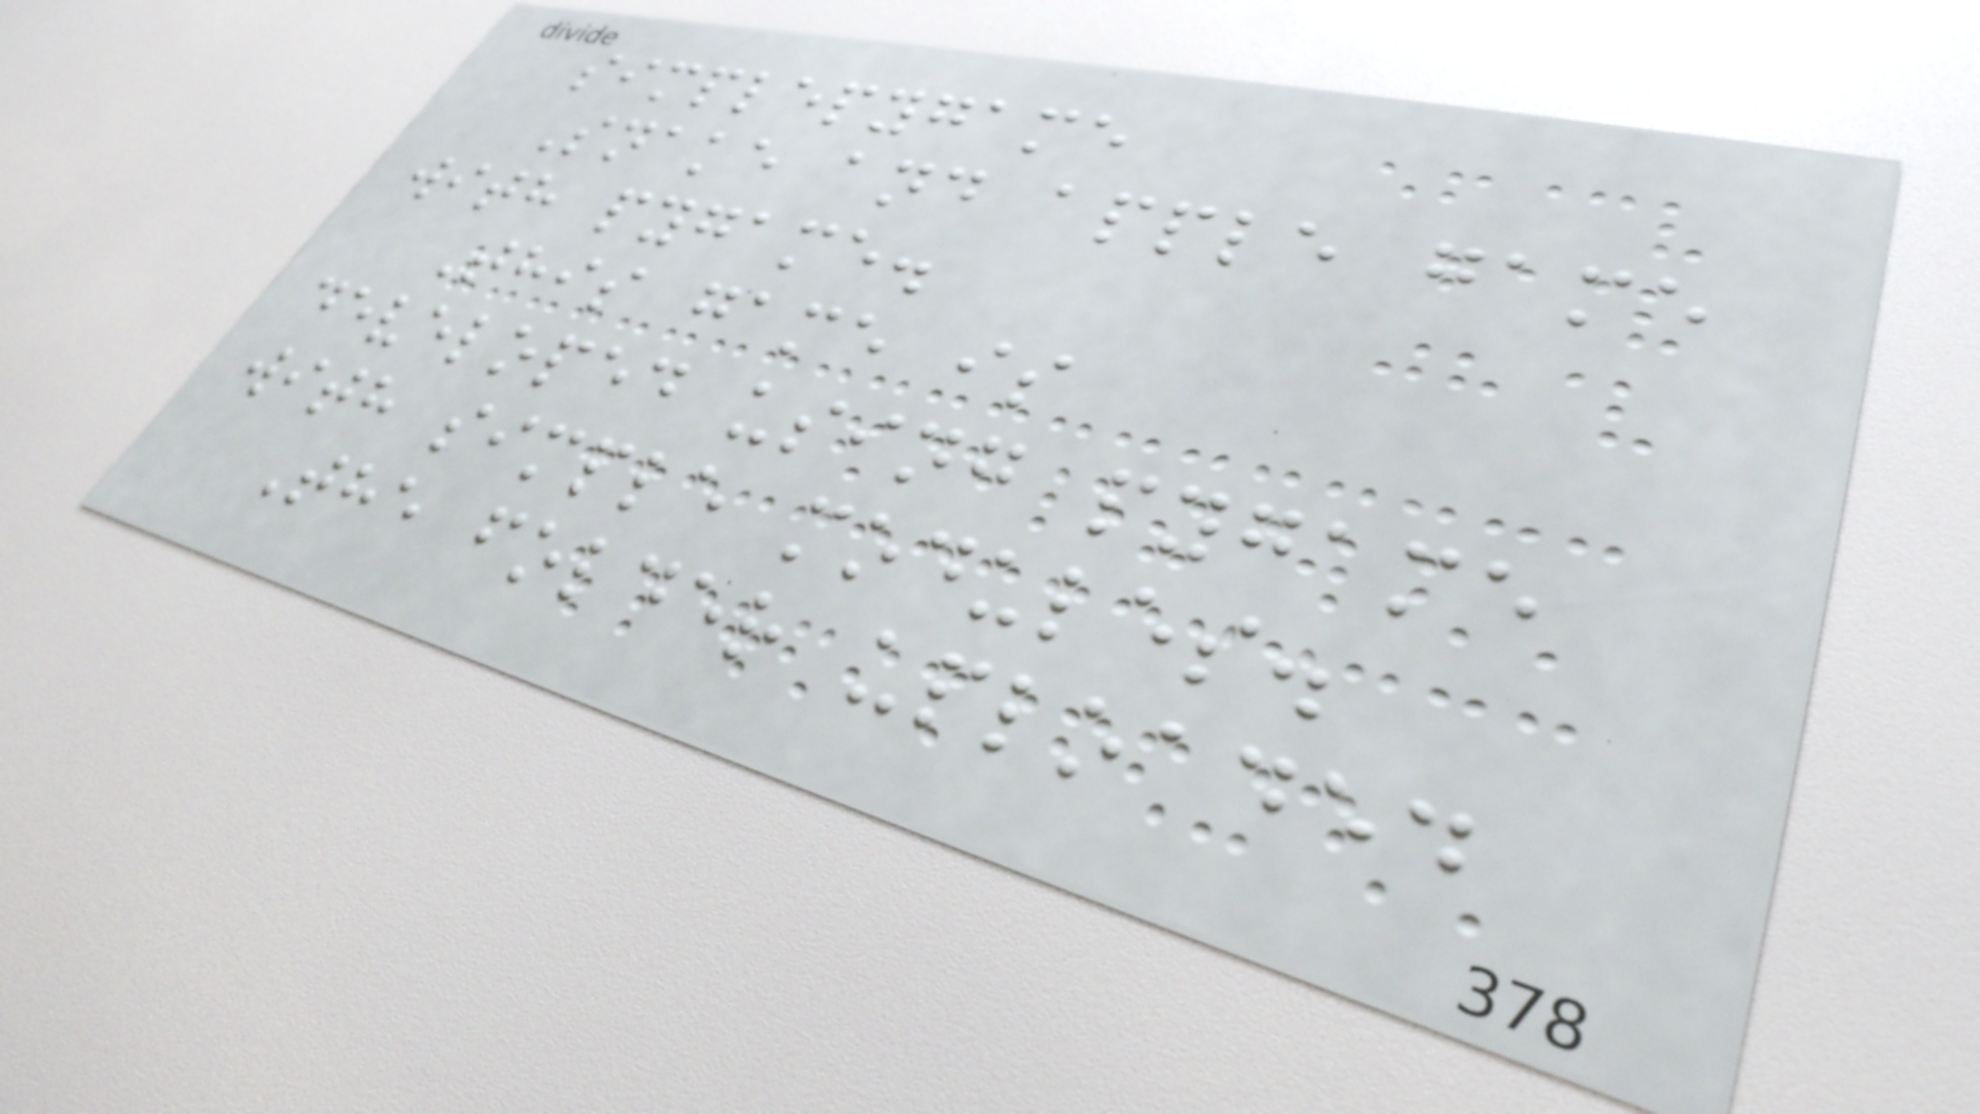simplepygame
Snake and apple game
with pygame.
This game is
developed using pygame
with simple modules.
The folder uploaded
